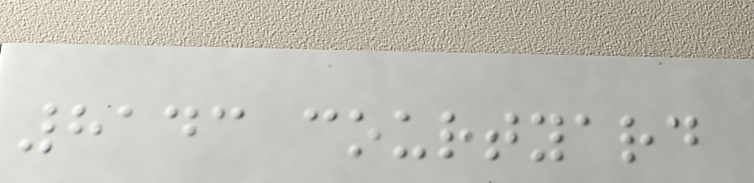8143 courtyard
